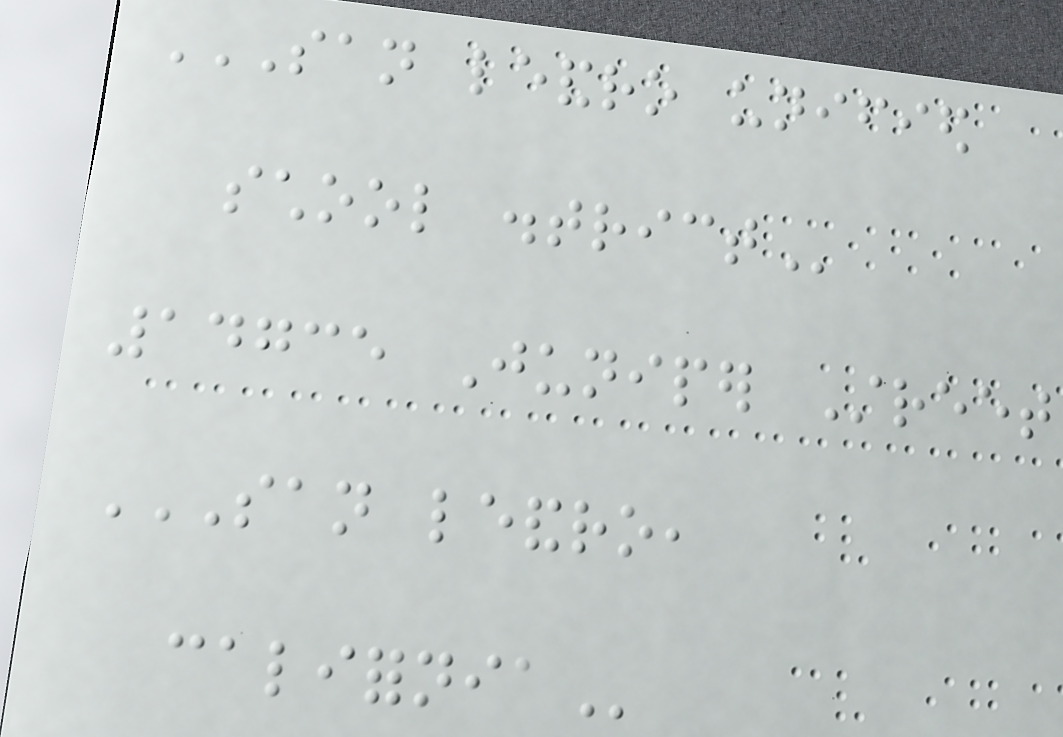SAN LEANDRO UNIFIED
SCHOOL DISTRICT
14735 Juniper Street
SAN LEANDRO,
CALIFORNIA
